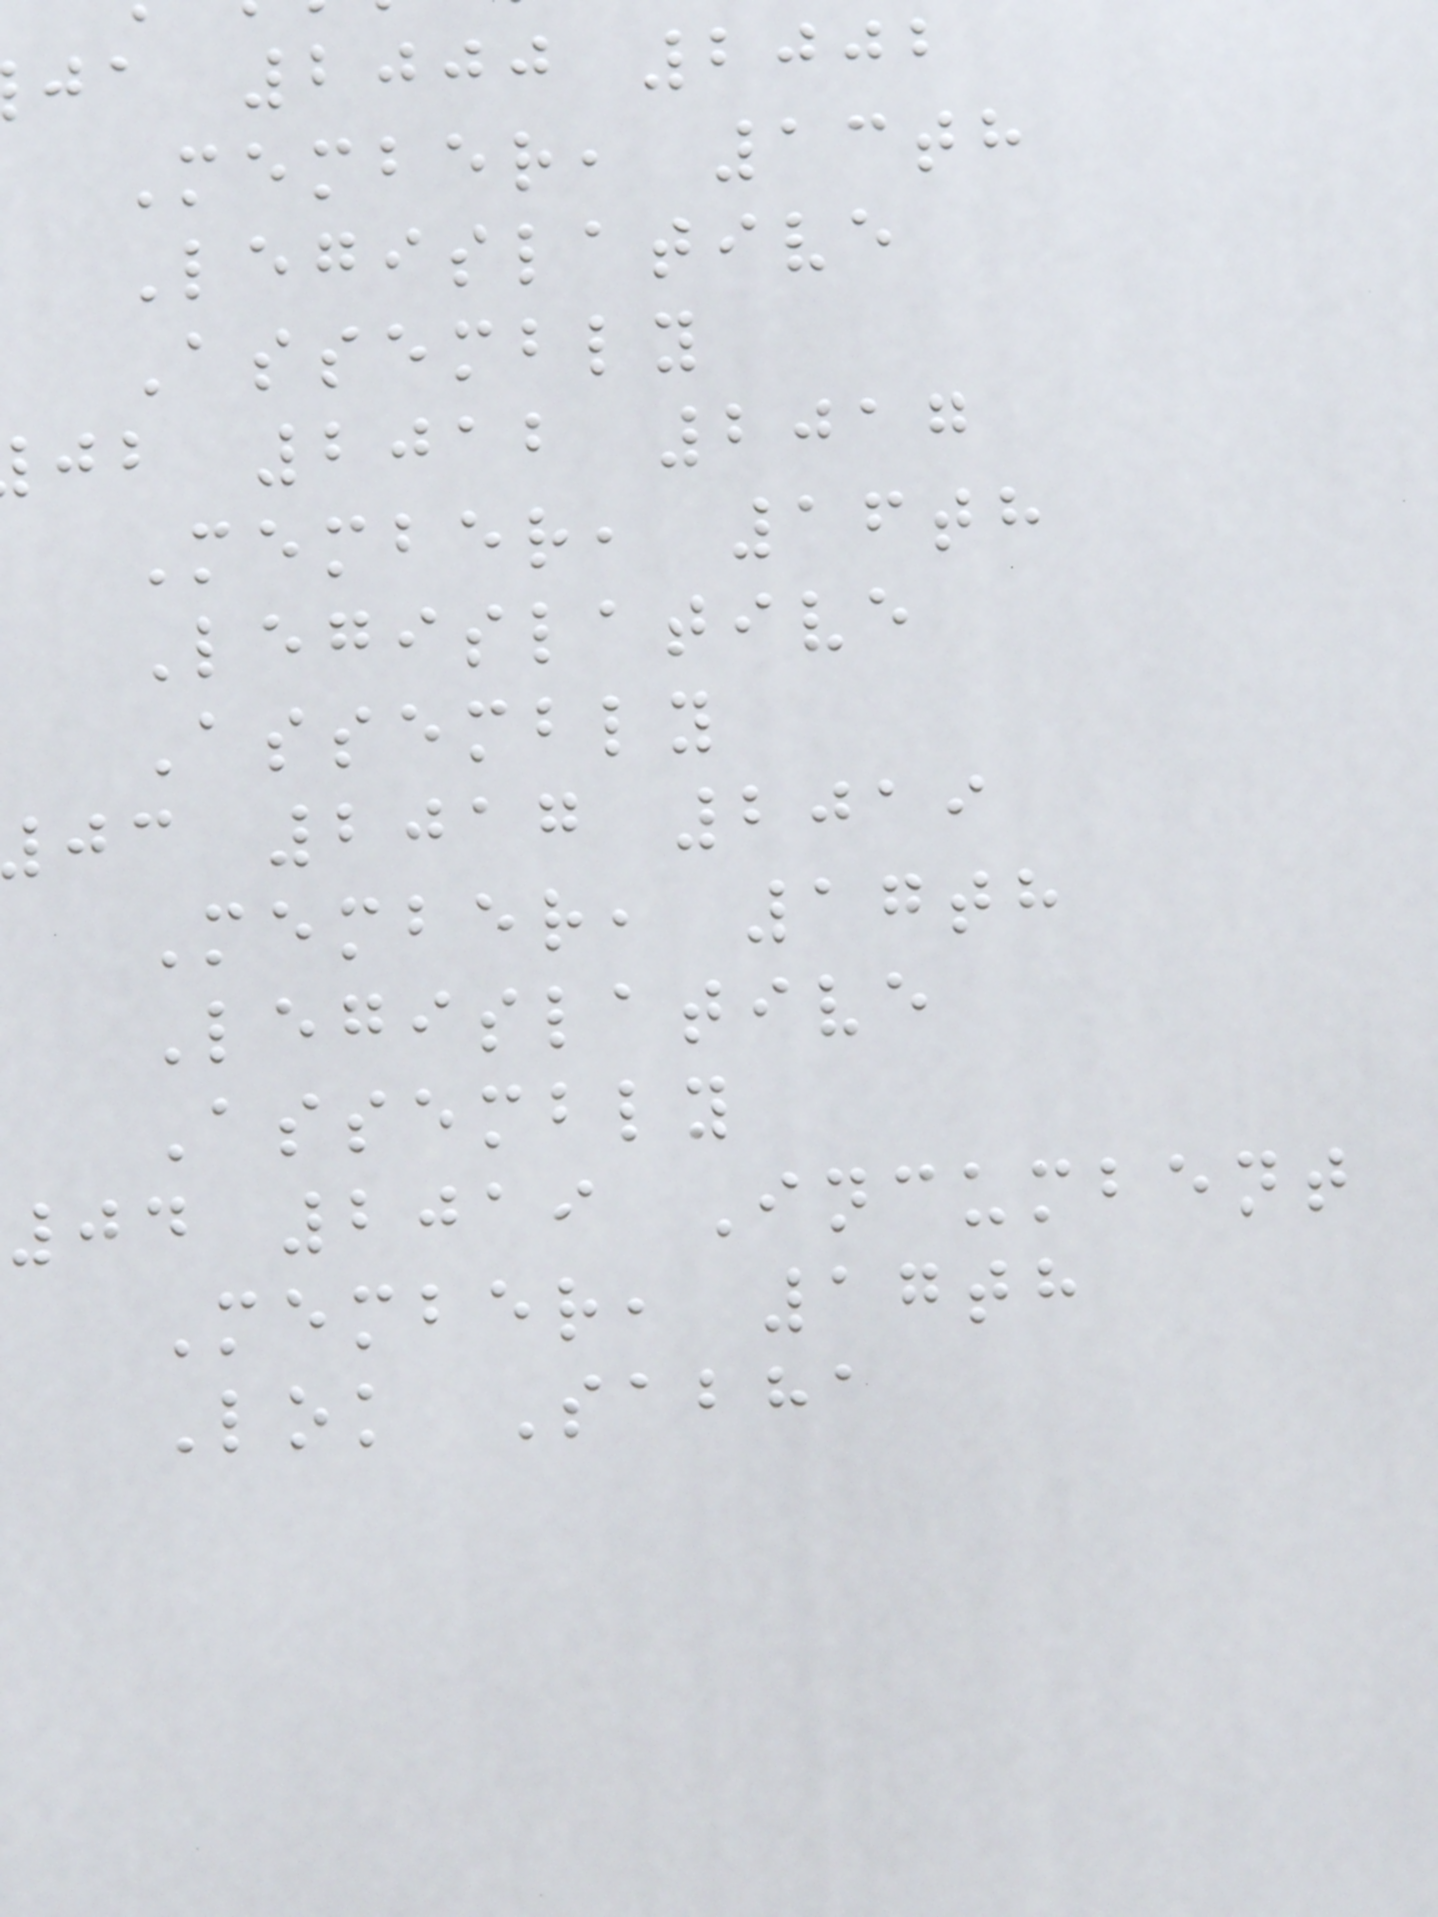ja 2000 2002
Member, 13th
Legislative
Assembly
jb 2012 2017
Member, 16th
Legislative
Assembly
jc 2017 2019
Member, 17th
Legislative
Assembly
04 2019 Incumbent
Member, 17th
Lok Sabha
